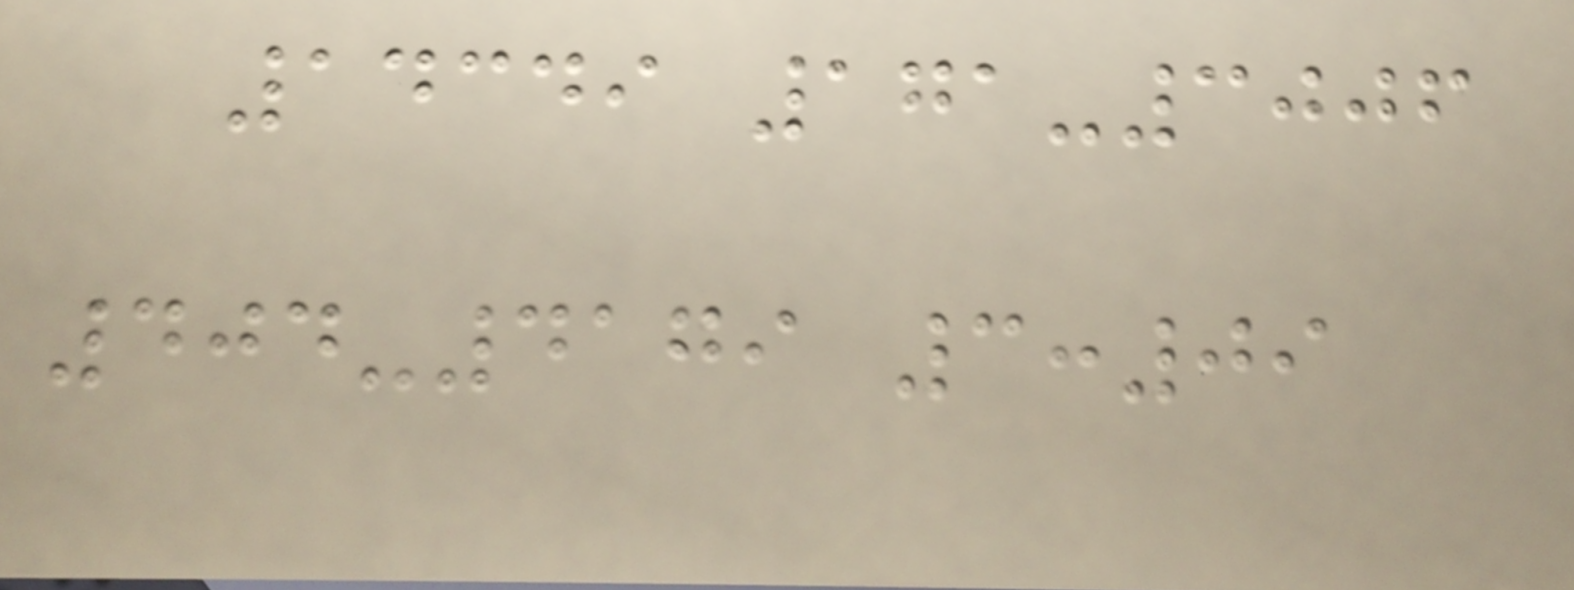14349 171-3006
404-4179 3:09
